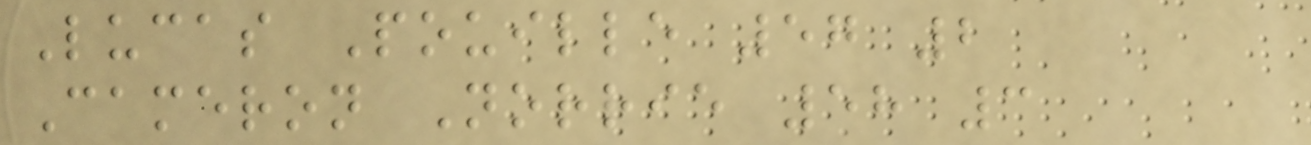Lucas Pouille 57 2
Cameron Norrie 58 3
